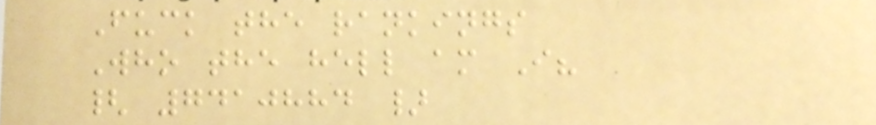Fuck the rankings
Who the hell am I?
{ 7410884 }
